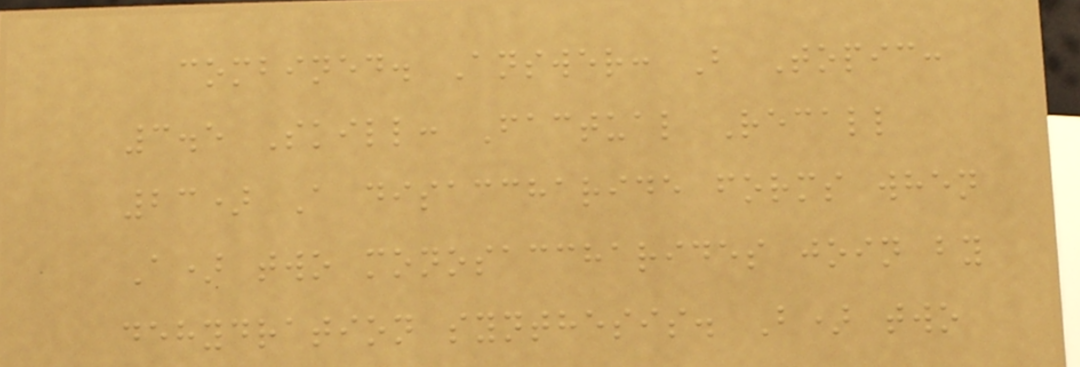combined. Answer: B Topic:
3.5 Skill: Factual Recall
23) A disaccharide forms when
A) two monosaccharides join by
dehydration synthesis. B) two
